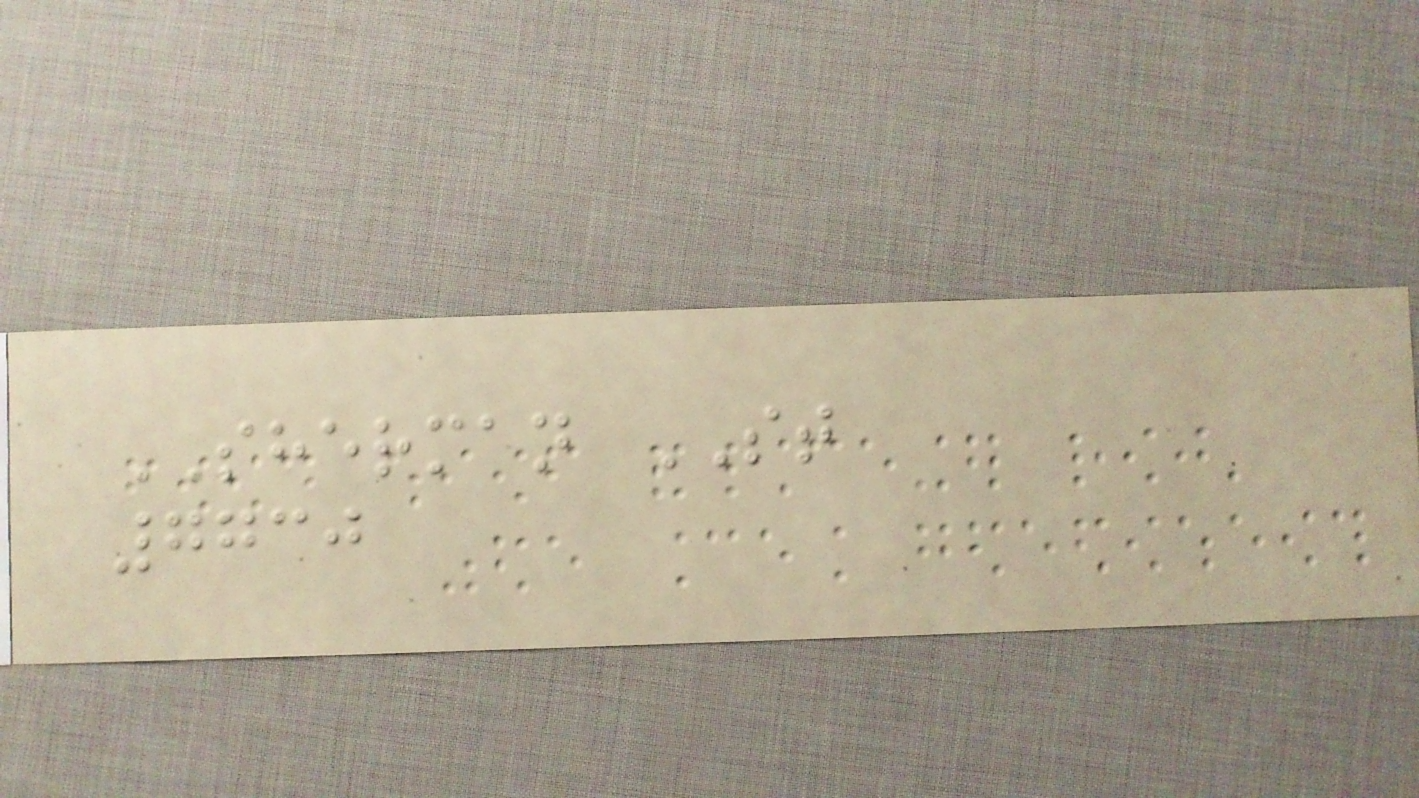SHERMAN ST
7730
